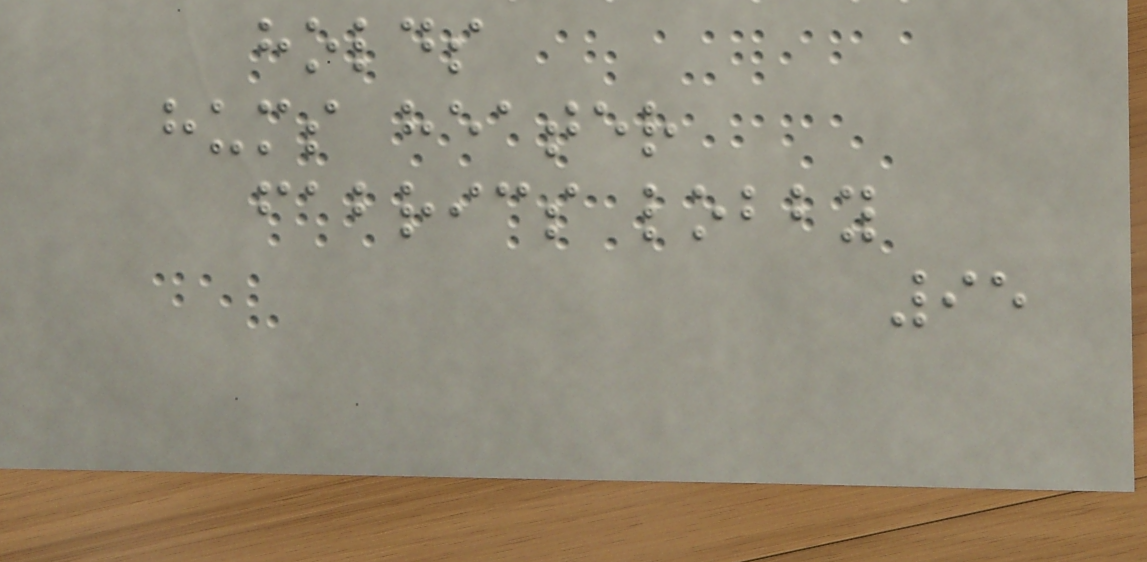holds
hums heater
fabrics lobby
95
